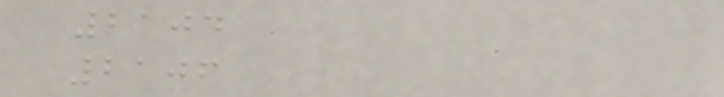2104
2106
